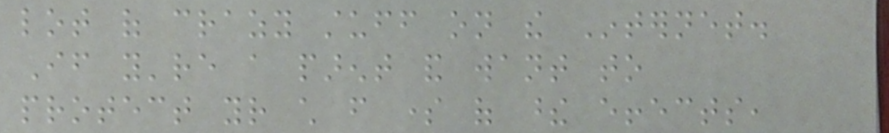lot of crazy stuff on the Internet.
If you're a parent and want to
protect your child from some of these effects,
